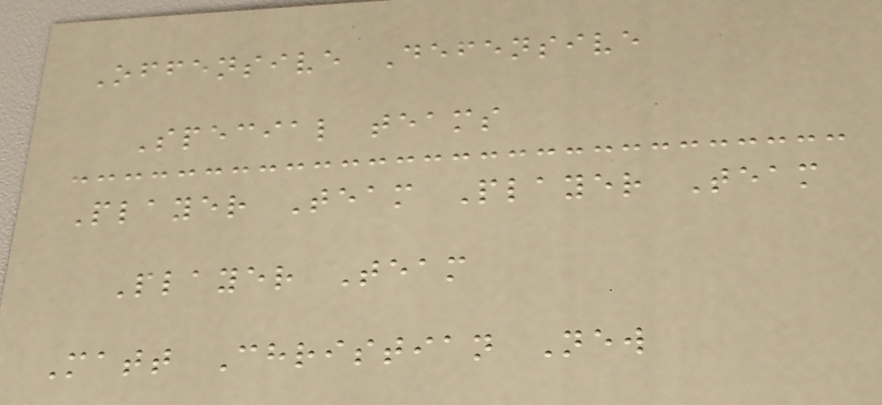Offensive Defensive
Special teams
Player Team Player Team
Player Team
Matt Christian New
